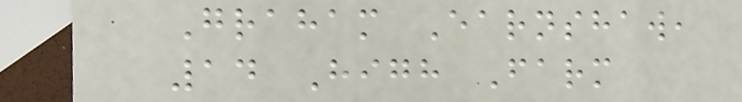Graham Earnshaw,
14 High Farm
